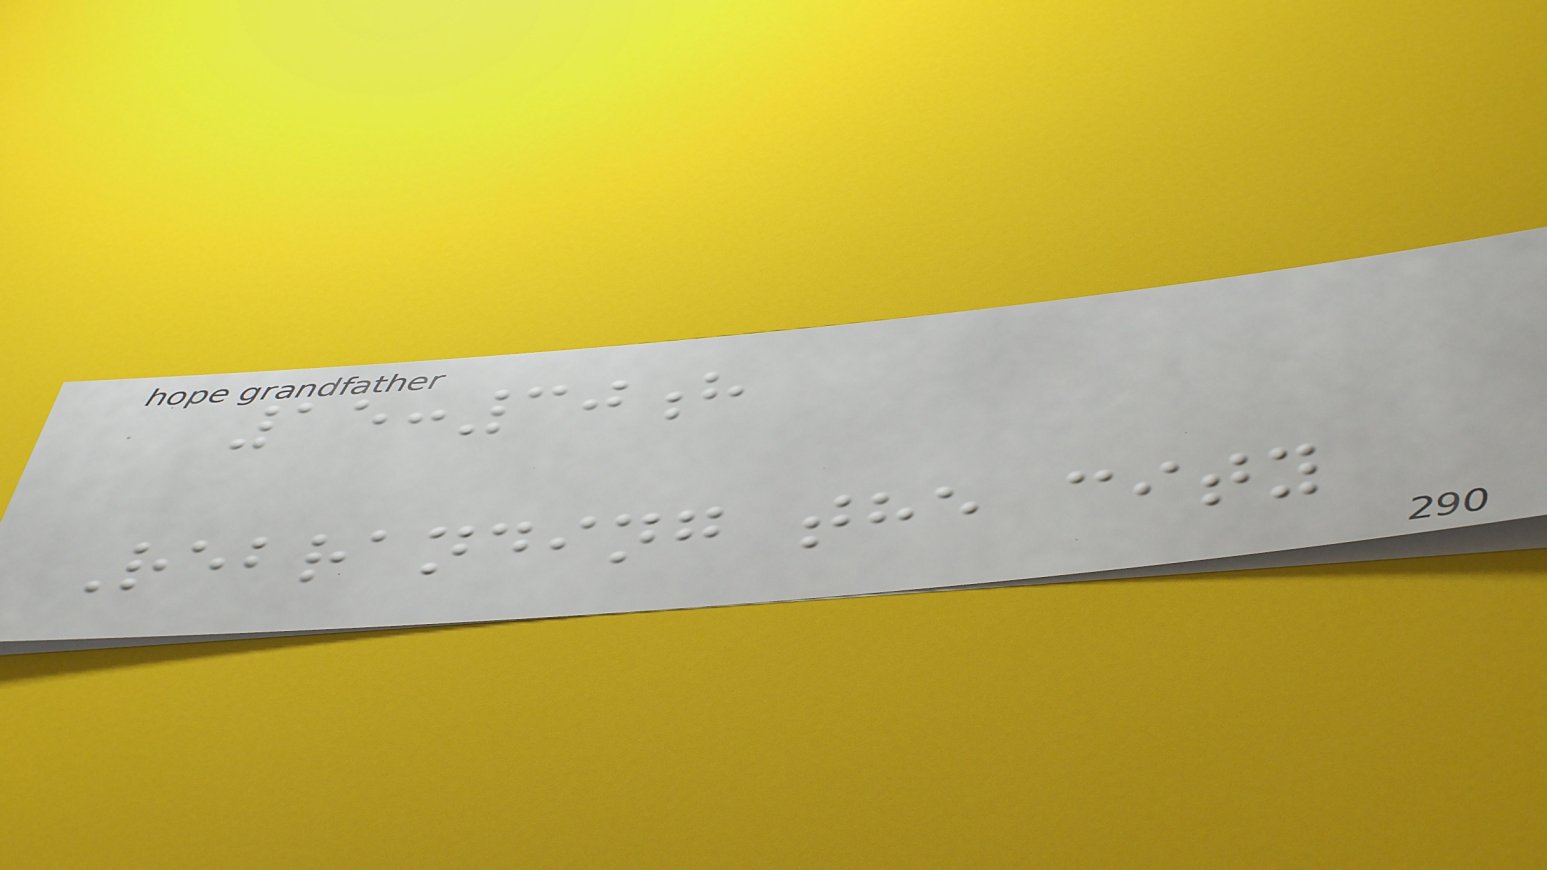15:30h
Rebranding the city
